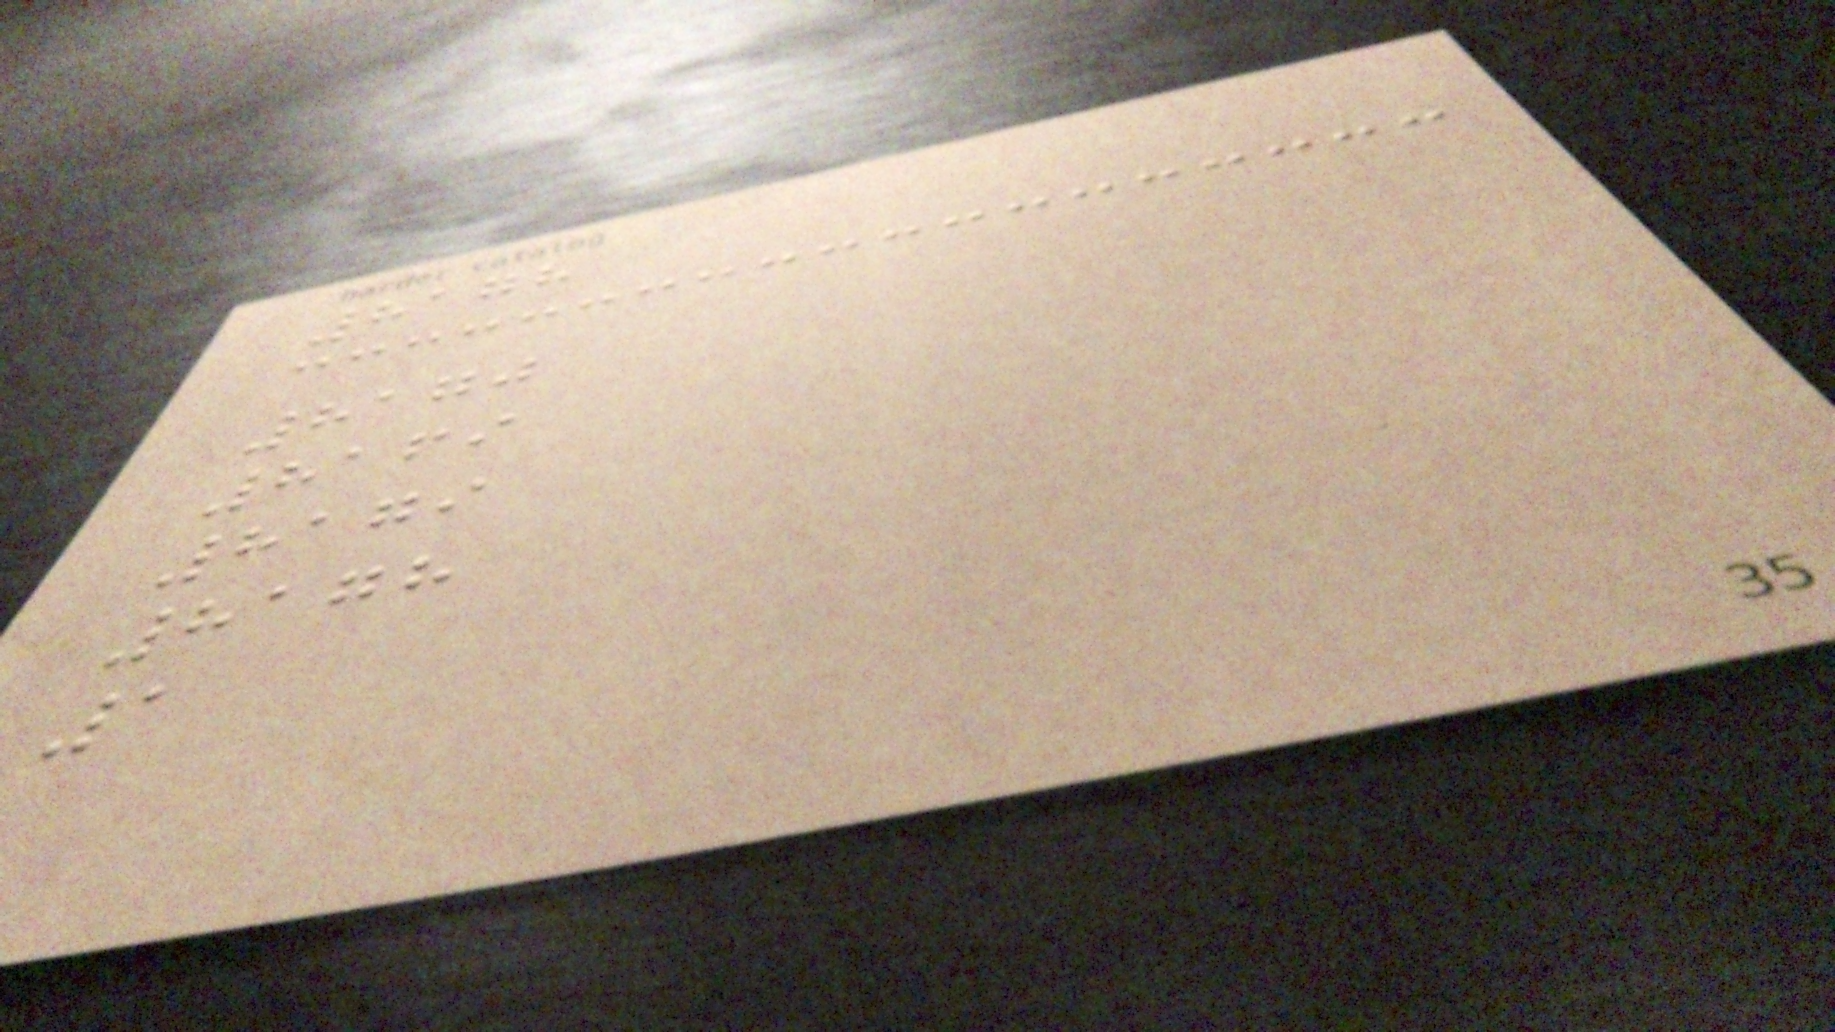8178
8170
8169
8179
8178
1
